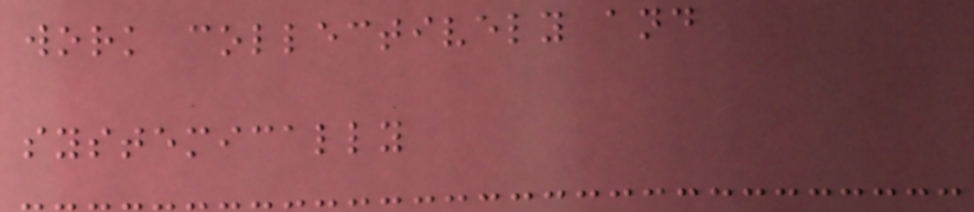work collectively and
systemically
